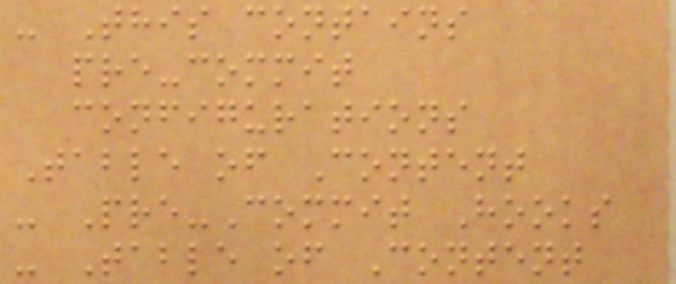- This contains
pre-commit
configurations
Table of Content
- Pre-Commit Hooks
- Table of Content
